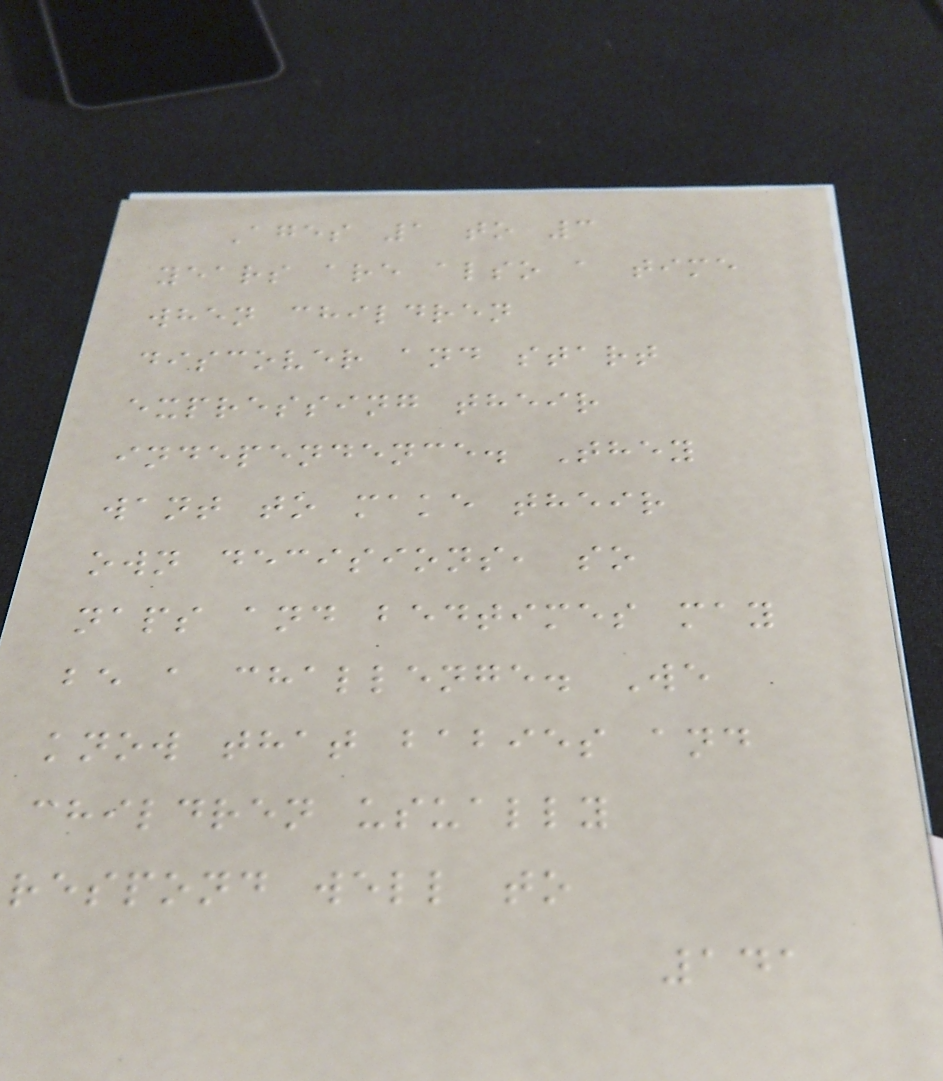Ages 1 to 3
years are also a time
when children
discover and start
expressing their
independence. They
want to make their
own decisions, so
naps and bedtimes may
be a challenge. We
know that babies and
children usually
respond well to
141
